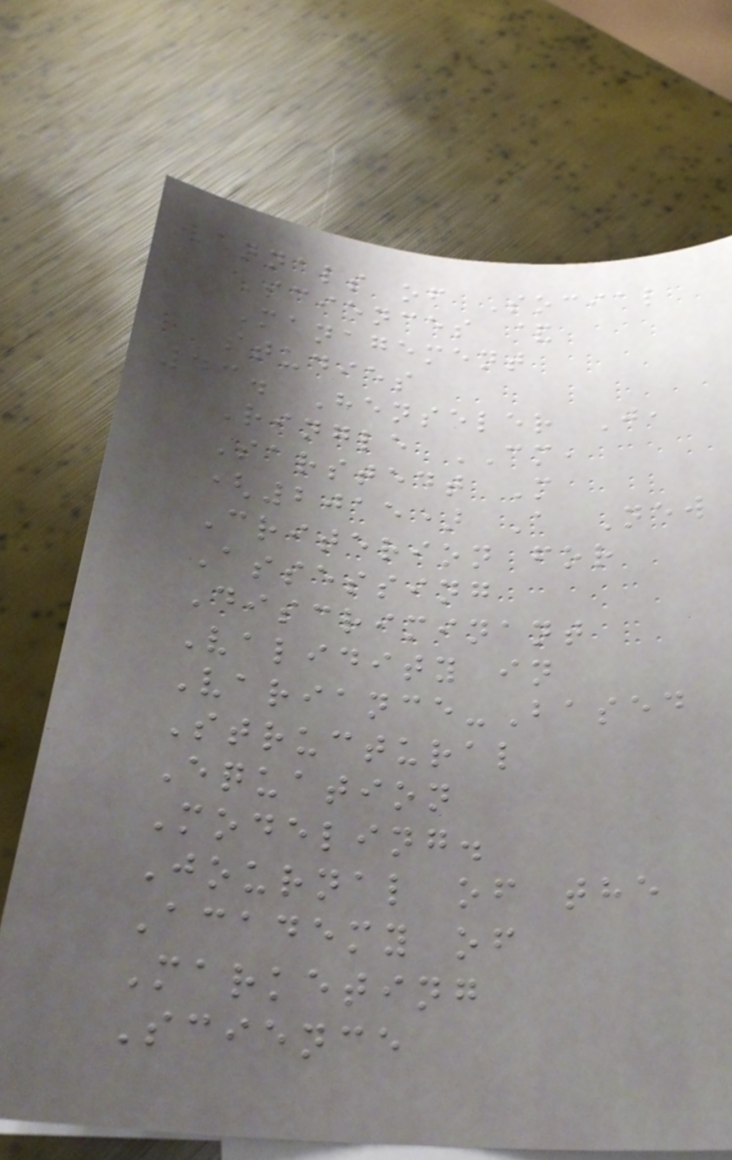Annals of Social
Sciences &
Management
studies
43. Henseler J,
Ringle CM,
Sarstedt M
(2015) A New
Criterion for
Assessing
Discriminant
Validity in
Variance-Based
Structural
Equation
Modeling.
Journal of the
Academy of
Marketing
Science
